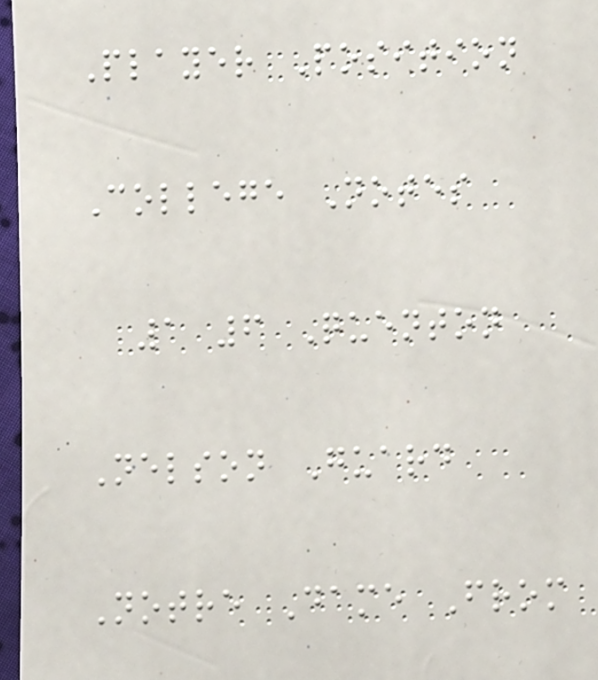Player Position
College Notes
1 6 Quenton
Nelson Guard
Notre Dame From
